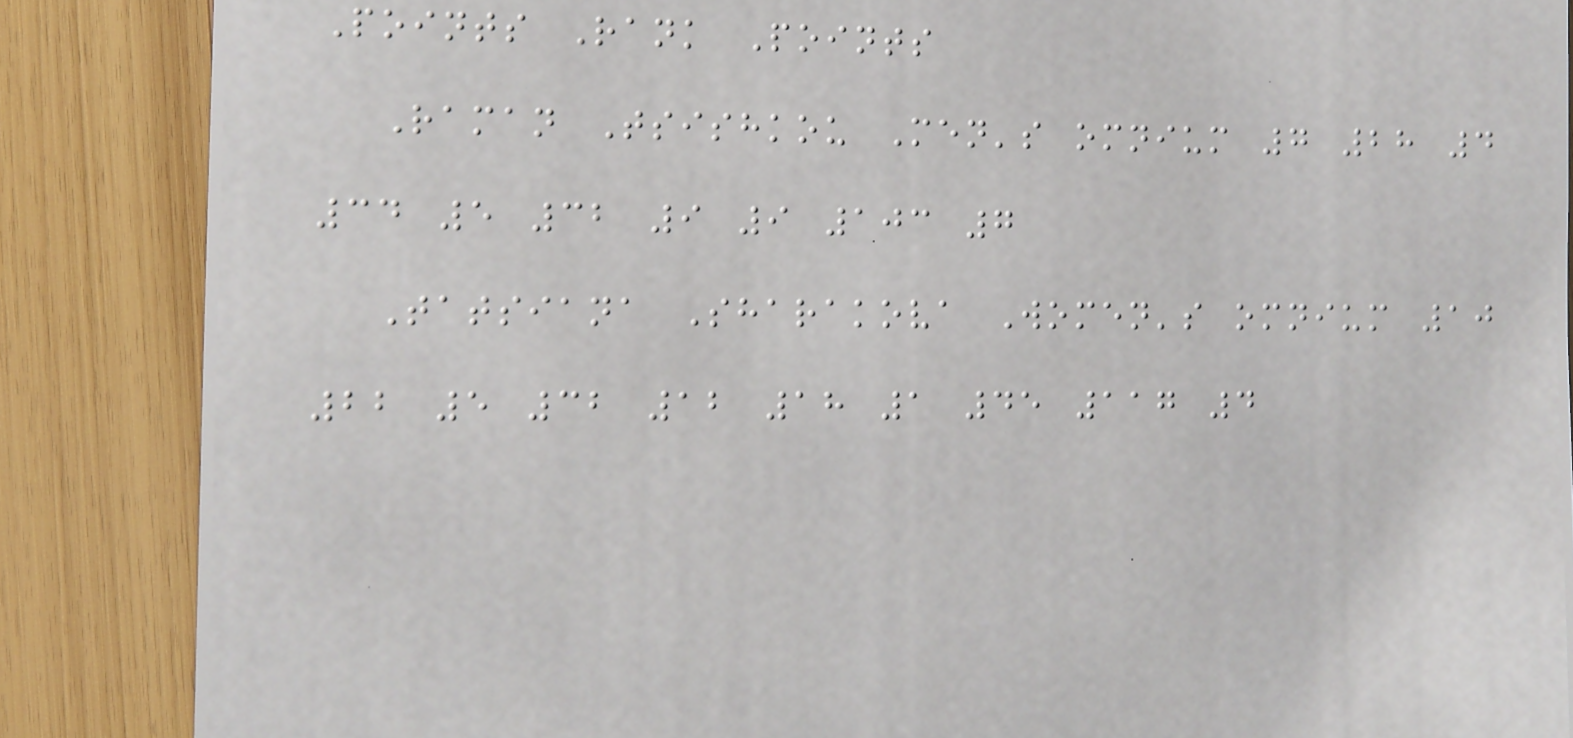Points Rank Points
Raman Tsishkou Men's omnium 7 28 4
34 5 32 9 9 103 7
Tatsiana Sharakova Women's omnium 10
22 5 32 12 18 1 45 117 4
